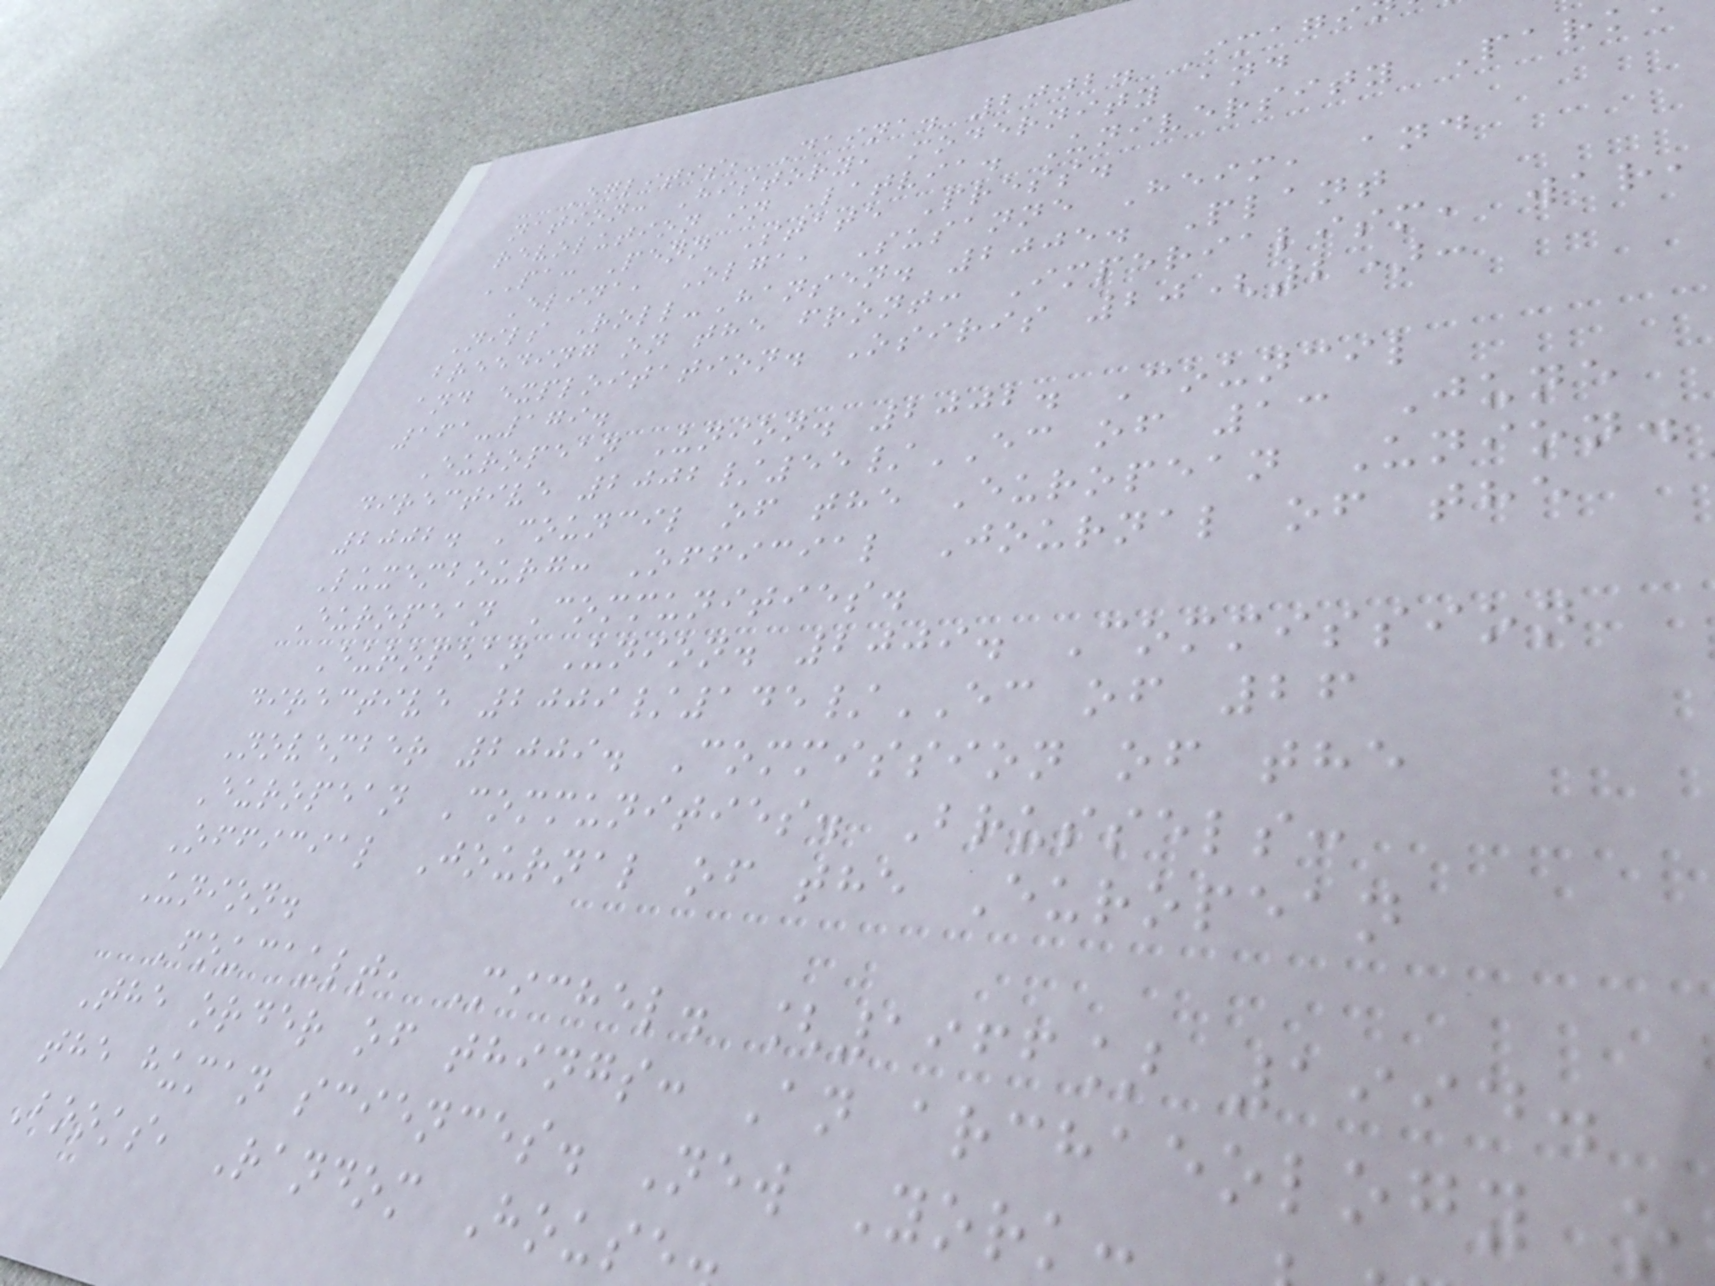Eglitis, Daina. 2002. Imagi
nation: History, modernity and
revolution in Latvia. University Park
PA: Penn State Press.
Elina, Olga, Susanne Heim, and
Nils Roll-Hansen. 2005. Plant
breeding on the front: Imperialism, war,
and exploitation. Osiris 20(2):
161-179.
European Union. 2002. Council
directive 2002/55/EC of 13 June
2002. Council of the European Union.
Luxembourg: Official Journal of the
European Communities.
European Union. 2009. Commission
directive 2009/145/EC of 26
November 2009. Commission of the
European Communities. Brussels:
Official Journal of the European
Union.
Foucault, Michel. [1966] 1994.
The order of things: An archaeology o
the human sciences. New York
Books, Random House
